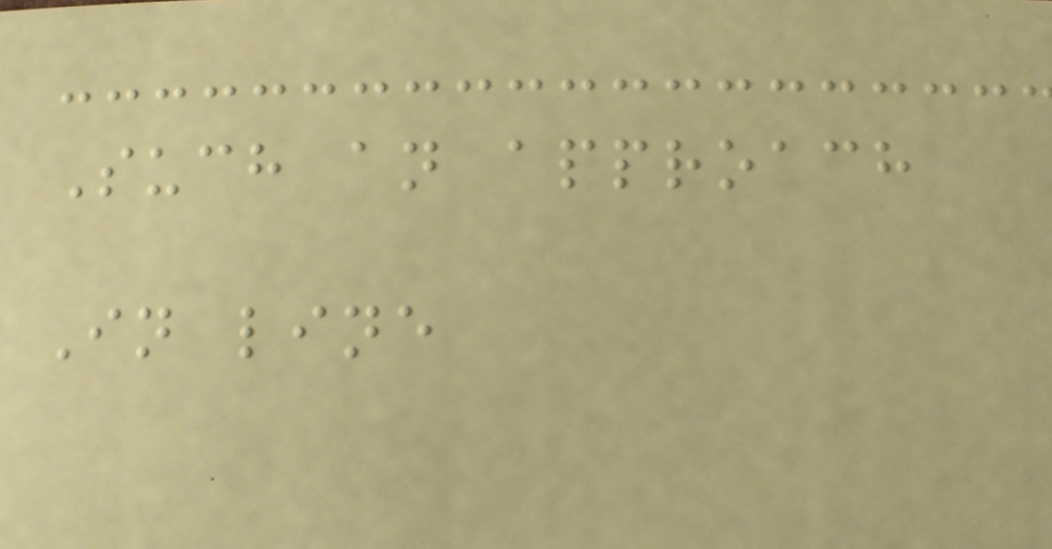Such an approach
In line
